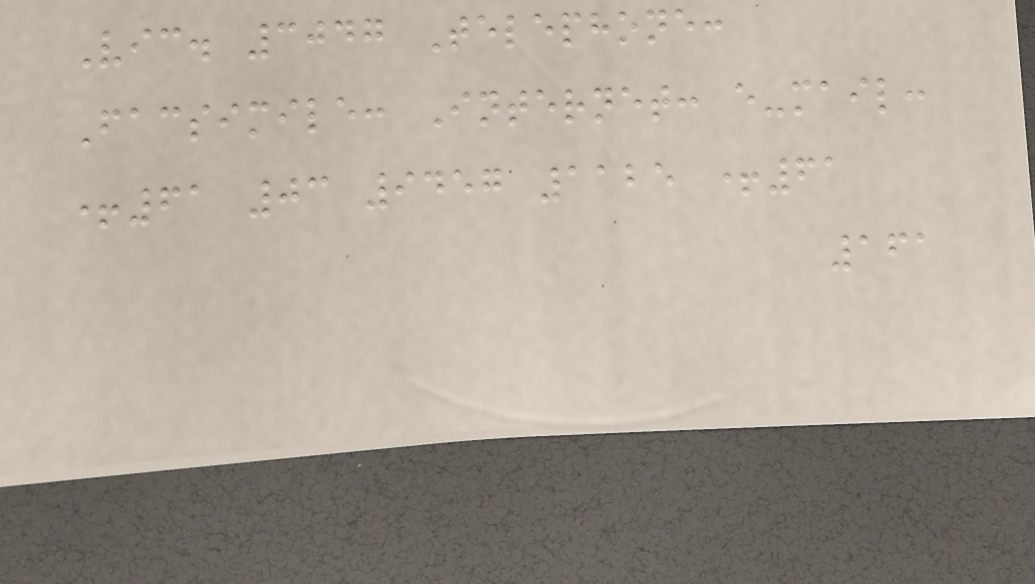Vic. 3047 Telephone:
Facsimile: Internet: e-mail:
+61 03 9457 1125 +61
161
